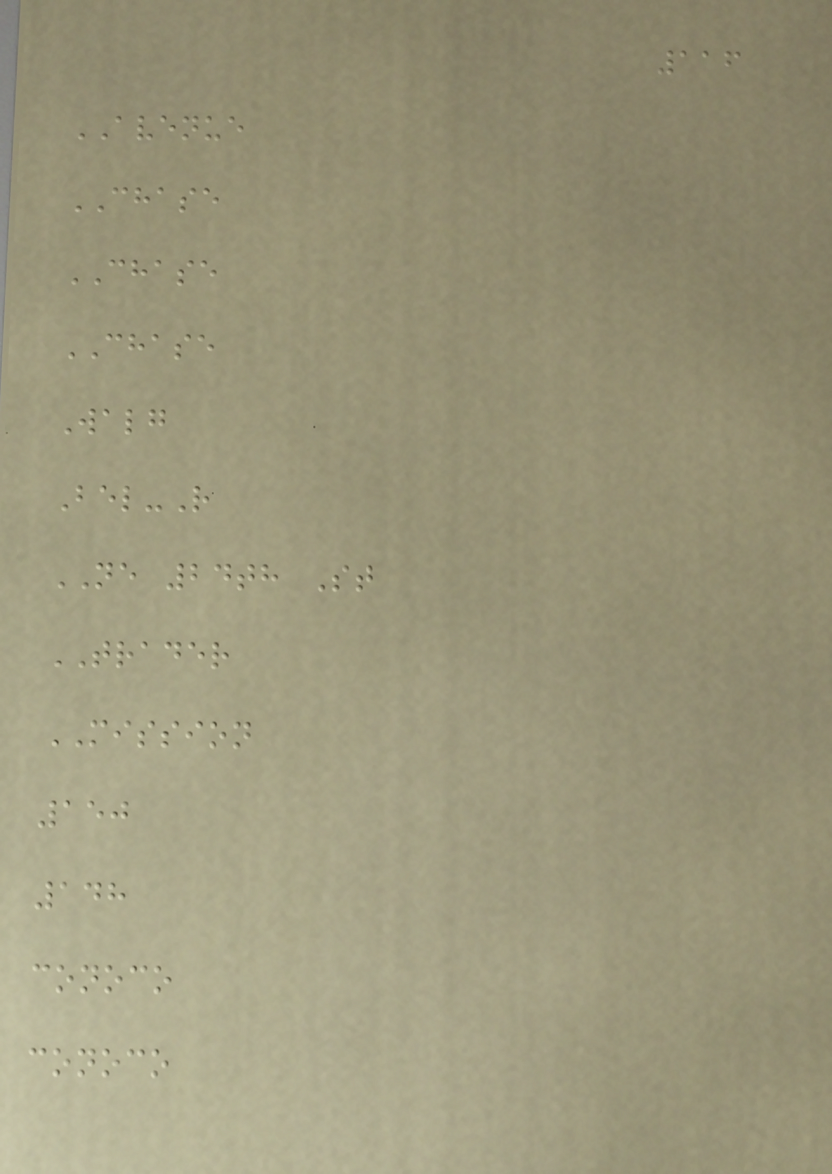116
AVENUE
CHASE
CHASE
CHASE
Walg
Bel-R
NE 24th St
TRADER
MISSION
150
148
conoco
conoco
